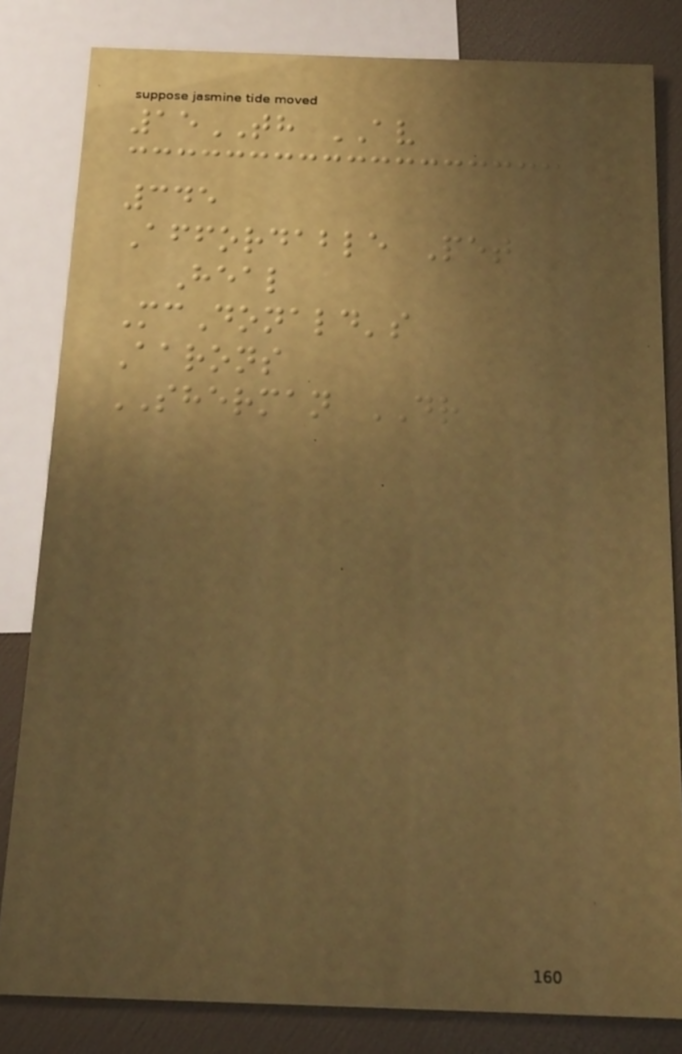15TH AV
345
Affordable Pet
Heal
McDonald's
Aarons
SHERMAN DR
